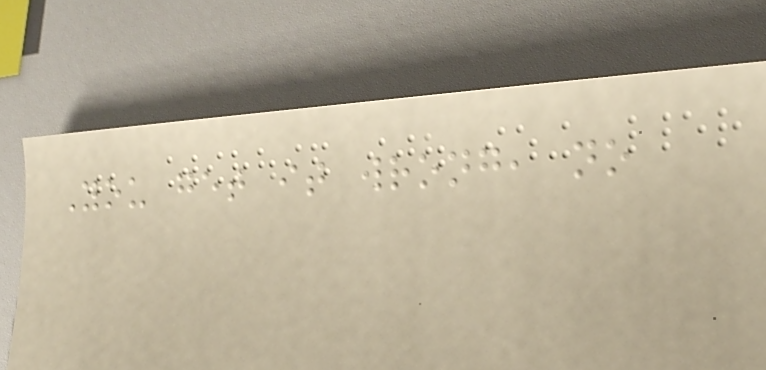You get it wrong, no
